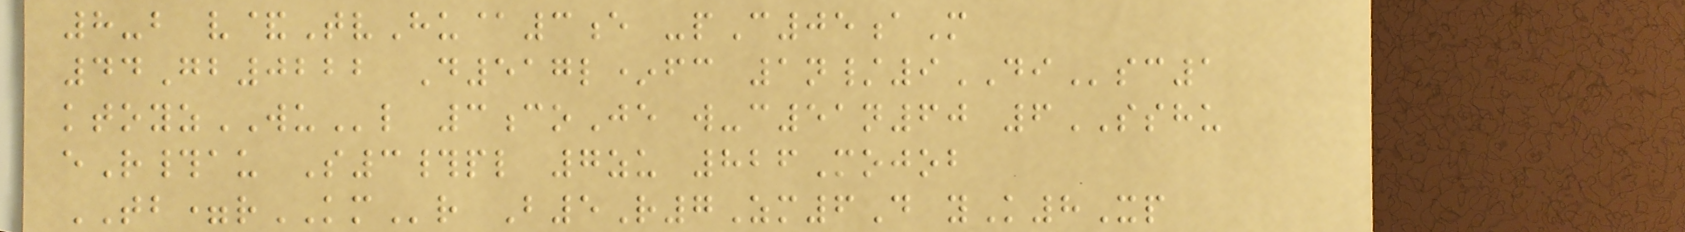8-b v&TvHu@3e -pC05aM
44Gb0222 D517l*fc 1n/9DIsc1
ktoyzWUl 3coJe w-c51n60 6SSHU
eR#au S3#pl 7zu 826Mojob
TB=rKMr B5R7Zm6D yK8Xp
